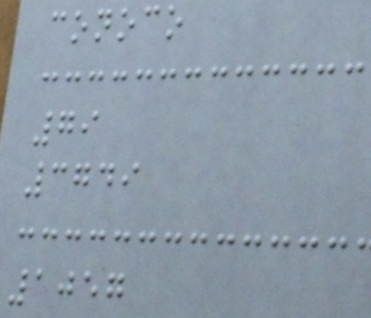conoco
79
3749
1057
